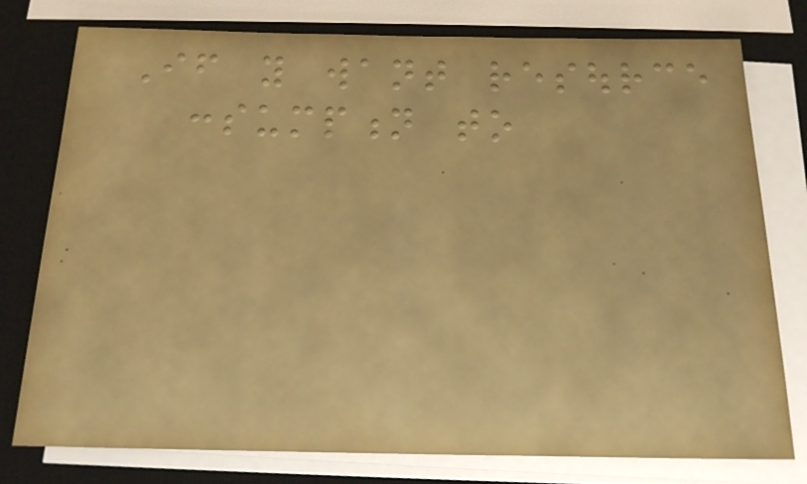If you want resource
consumption to
